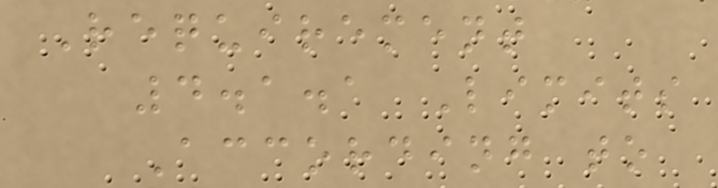Requirement
4.1.1 Limits
According to
